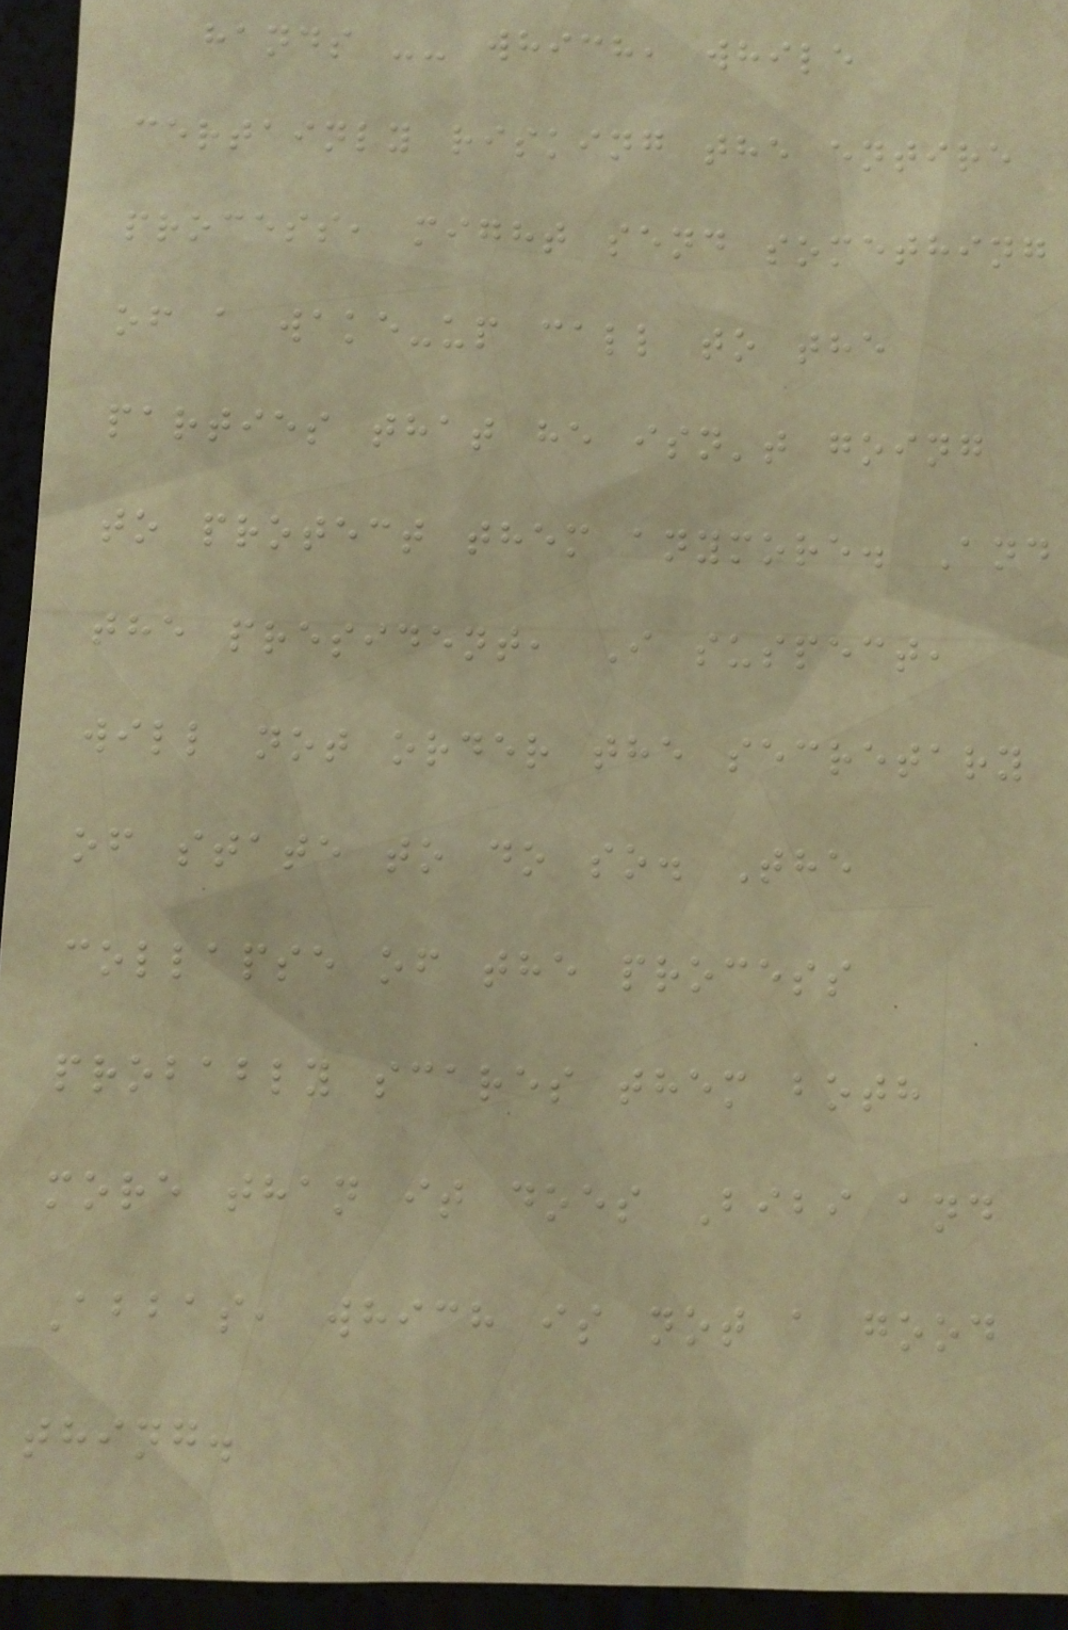hands -- which, while
certainly risking the entire
process, might send something
of a wake-up call to the
parties that he isn't going
to protect them anymore. And
the president, I suspect,
will not order the secretary
of state to do so. The
collapse of the process
probably scares them both
more than it does Bibi and
Abbas, which is not a good
thing.
